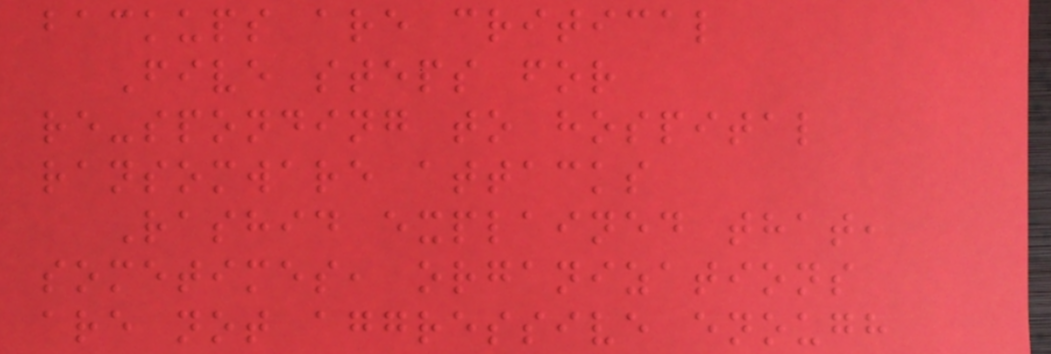backups are critical
Five steps for
re-sponding to hospital
ransomware attacks
Rashid explained that,
sometimes, organizations
are not aggressive enough
